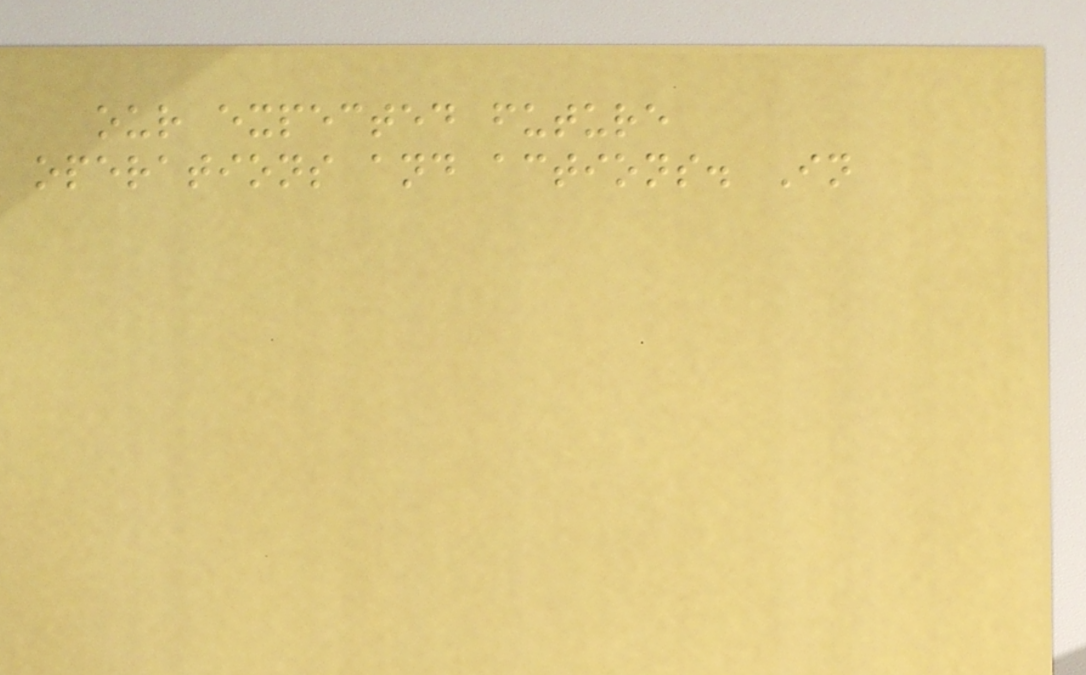our expected future
operations and actions. In
